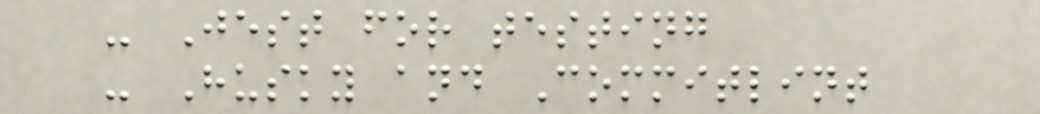- Jest for testing
- Husky and Commitlint
